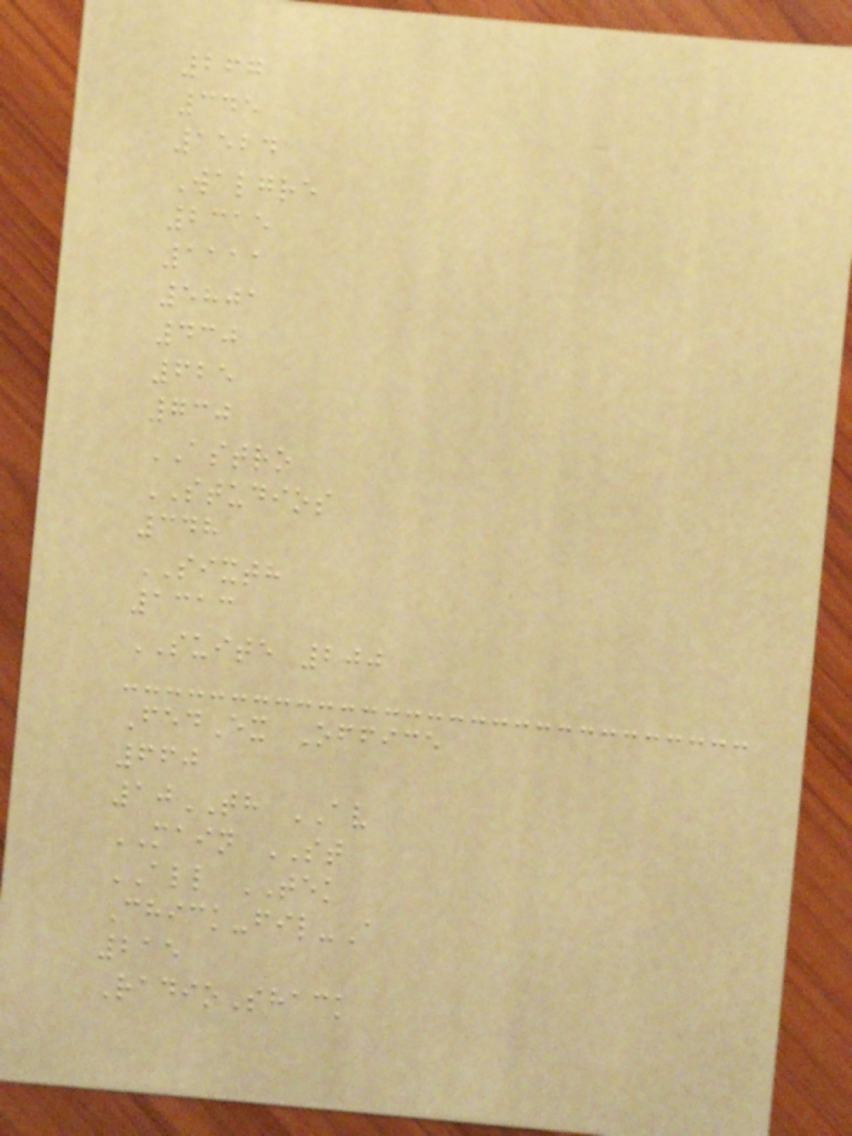267
345
1524
Walgre
2315
1111
5801
430
625
730
ASTRO
STUDIOS
348
SIXTH
1313
SUITE 200
FedEx Office
660
10TH AV
MAIN ST
ALL TEK
Chick-fil-A
215
RadioShack
